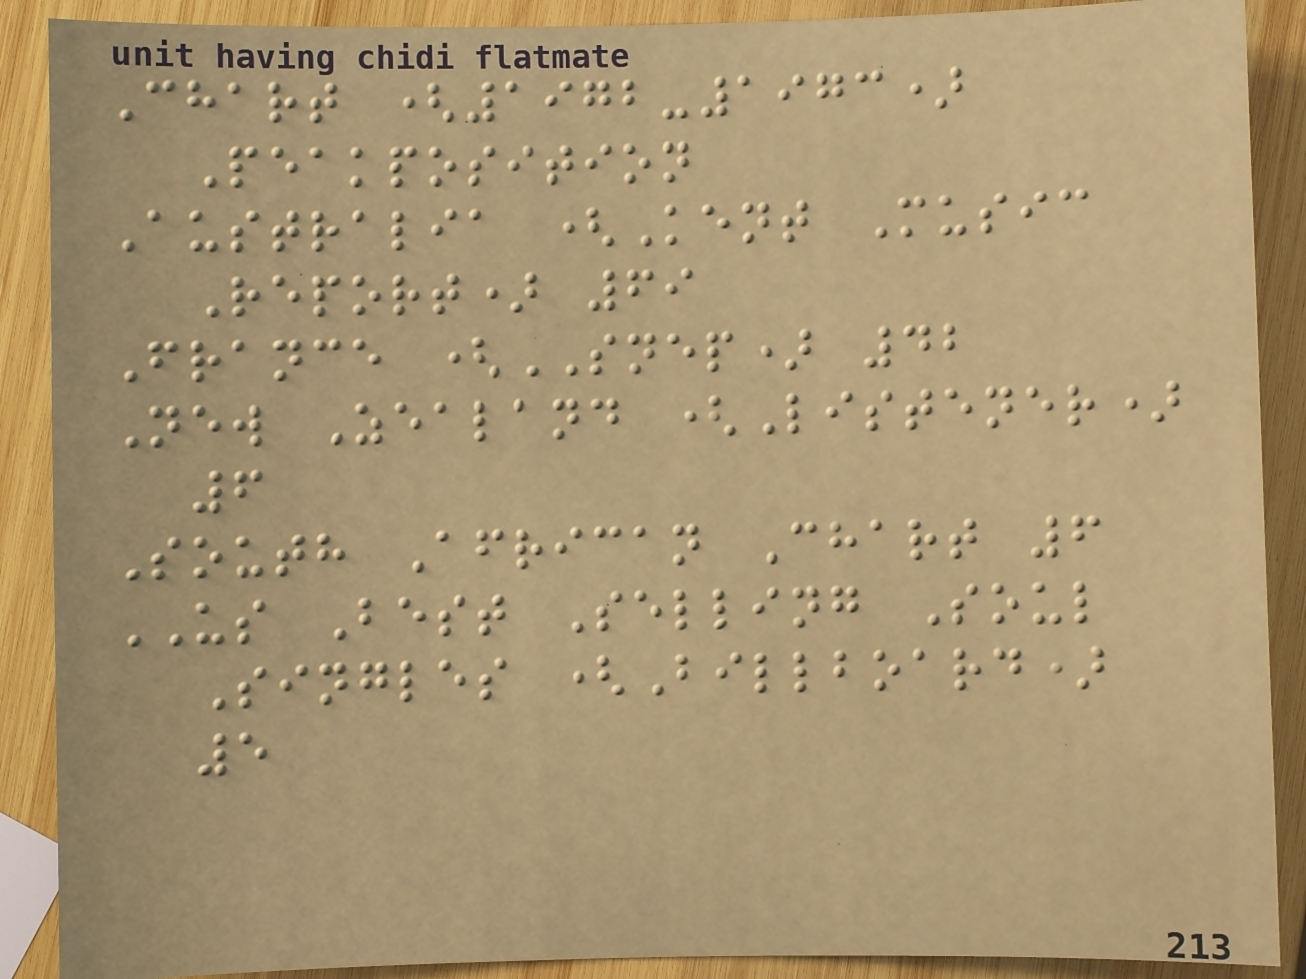Chart (1972-1973)
Peakposition
Australia (Kent Music
Report) 69
France (SNEP) 42
New Zealand (Listener)
6
South African Chart 6
US Best Selling Soul
Singles (Billboard)
5
